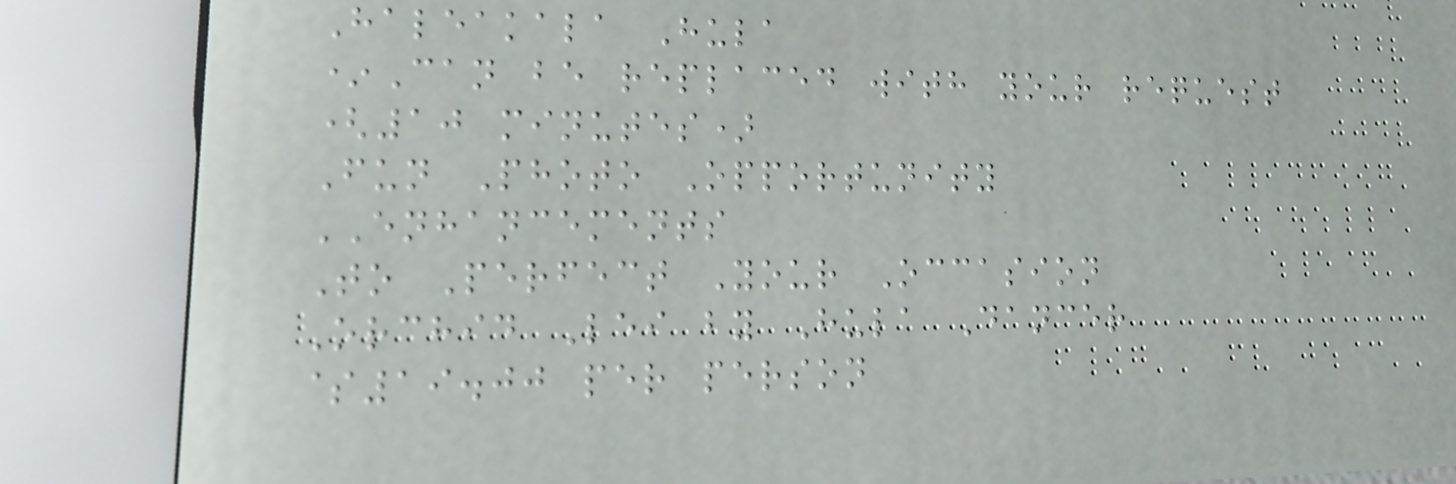Haleakala Hula
*Can be replaced with your request
(10 minutes)
Fun Photo Opportunity
ENHANCEMENTS
To Perfect Your Occasion
Orchid Lei by Hula Dancer
$19.00 per person
